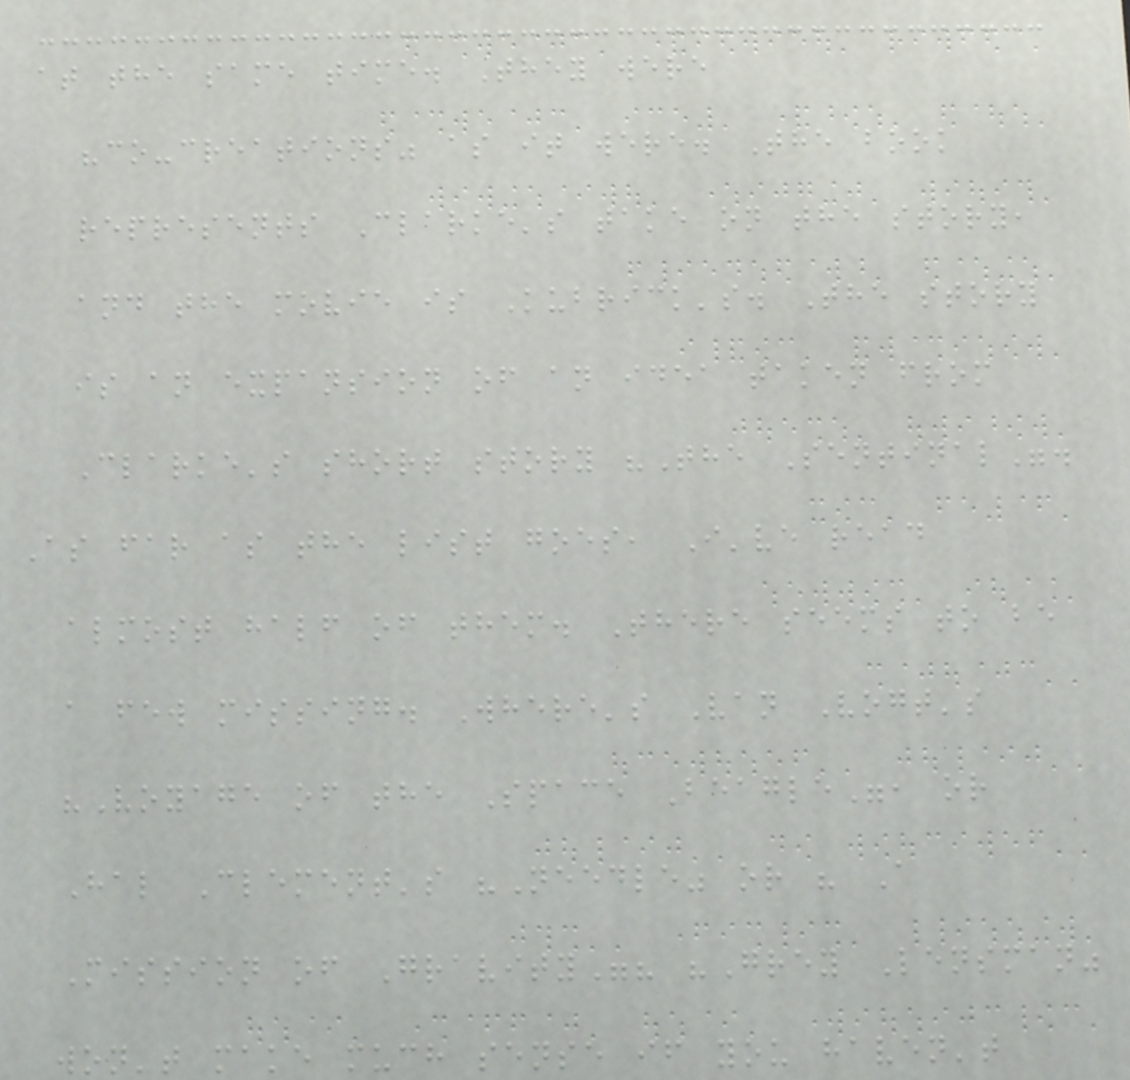at the same time. They were
"co-creations" as it were. The book
represents Clarke's take on the story,
and the movie is Kubrick's. The story
is an expansion of an idea taken from
Clarke's short story "The Sentinal".
As far as the list goes, I've read
almost half of them. There seems to be
a few missing. Where's Van Vogt's
"Voyage of the Space Beagle", or
Hal Clement's "Needle" or " A
Mission of Gravity"? "Grey Lensman"
won't make much sense if you haven't
